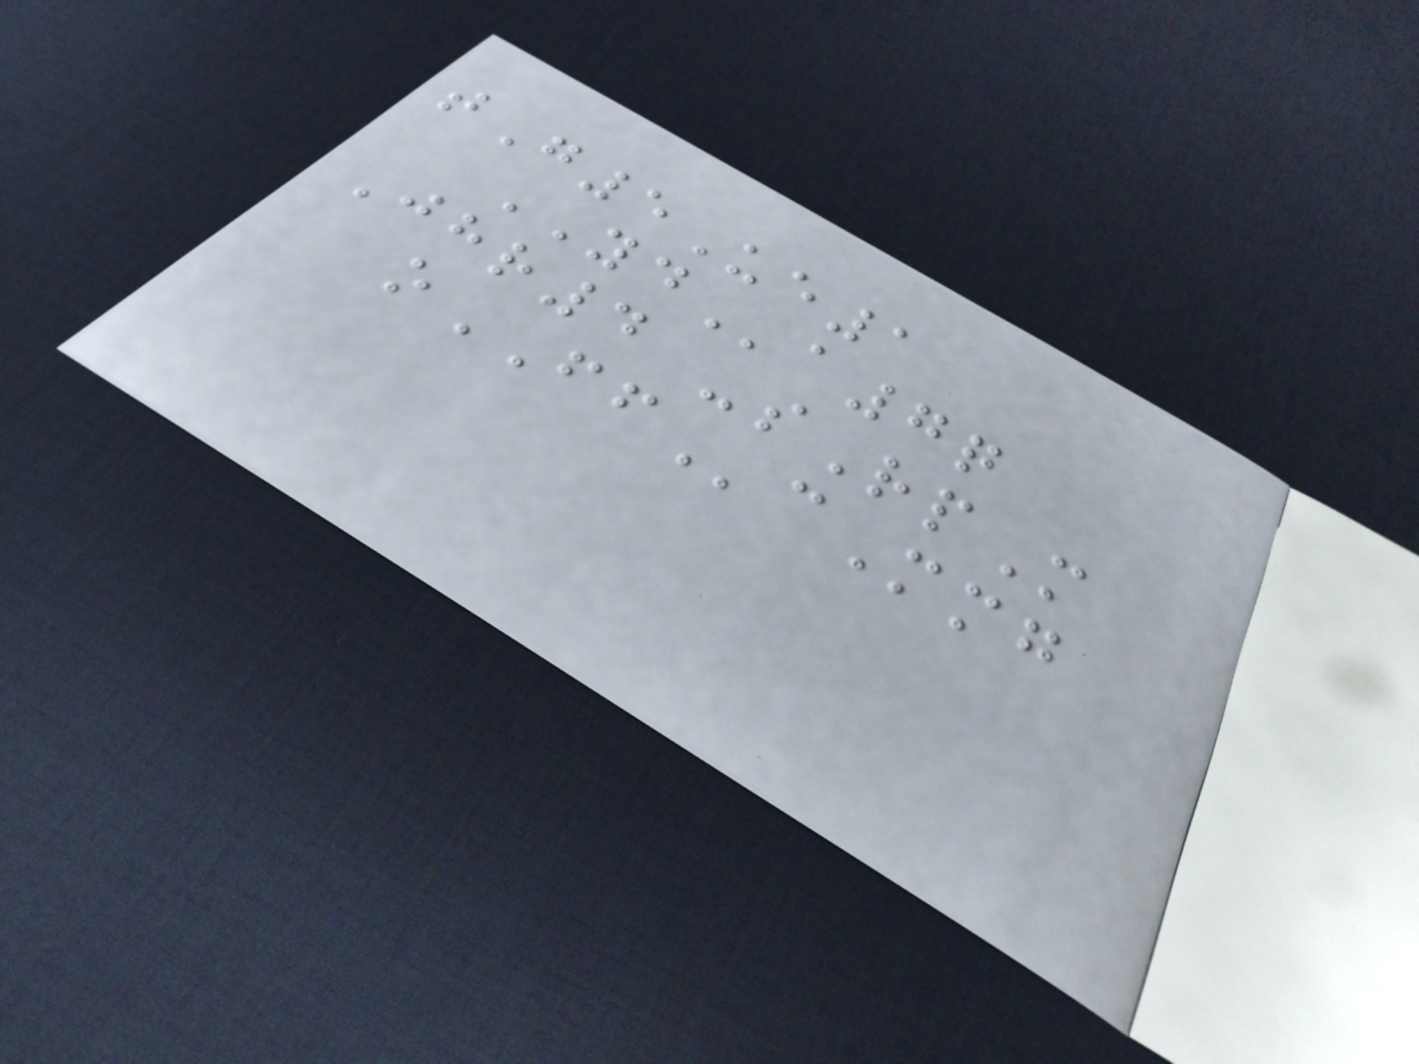tG5Ue1
YDa7q
Jhr4 -sRpM
oFFcMmg
